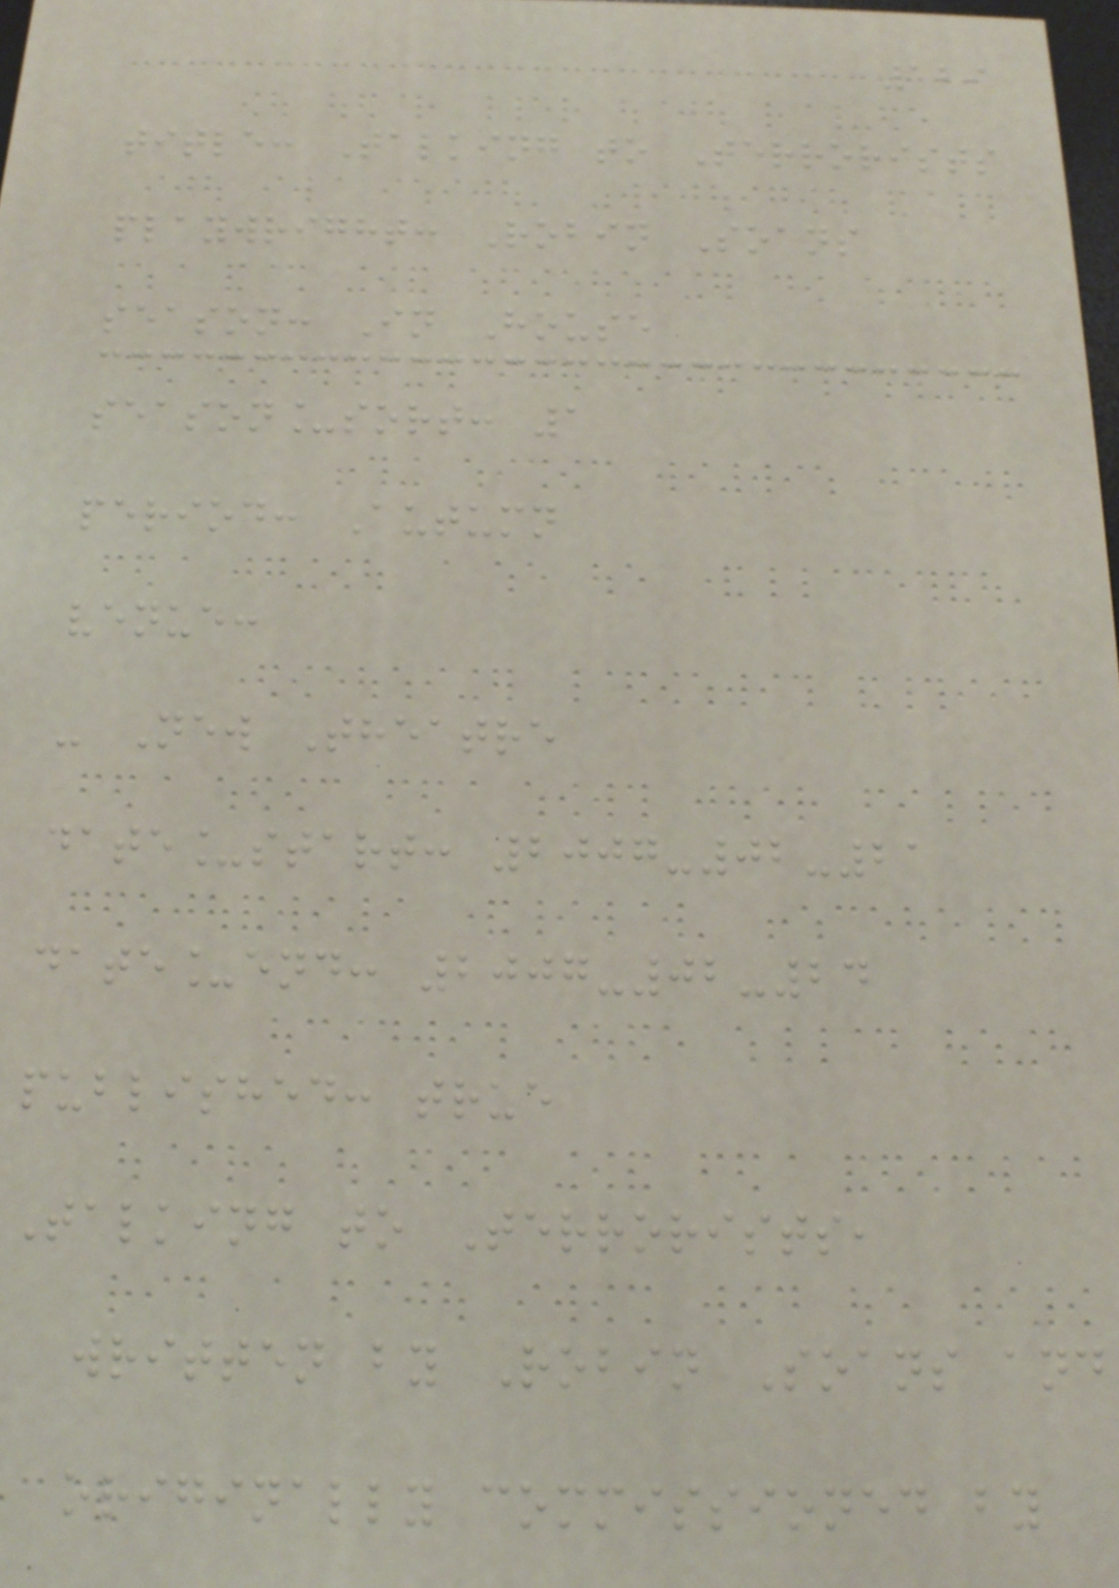129
title: Talking to Terrorists
playwright: Robin Soans
season: In House
season_sort: 1
period: Autumn
venue:
- New Theatre
date_start: 2007-02-21
date_end: 2007-02-24
published: true
Talking to Terrorists,
written by Robin Soans and
originally commissioned by
